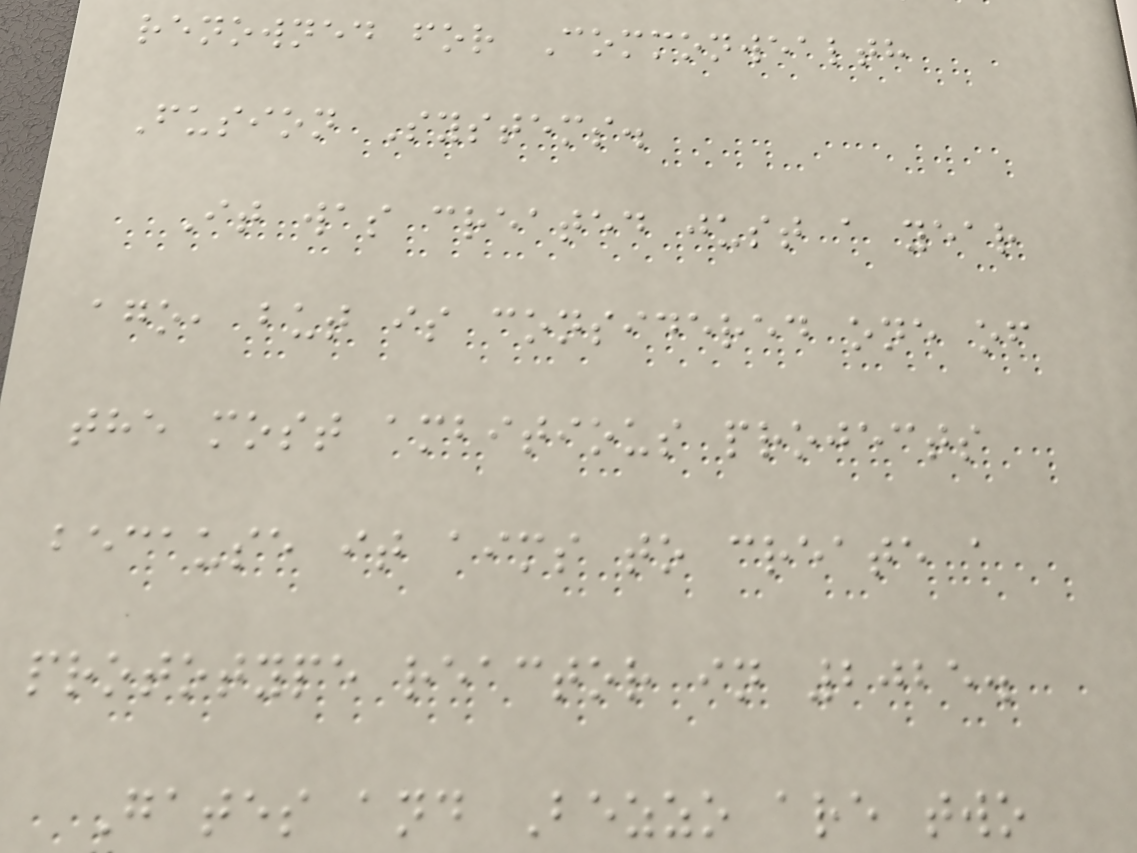renowned for Commonwealth
Fusion Systems.
It was created just a year
ago, but is considered one of
the most ambitious projects
because it aims to create a
prototype reactor in 2025.
Gates and Bezzo are two
